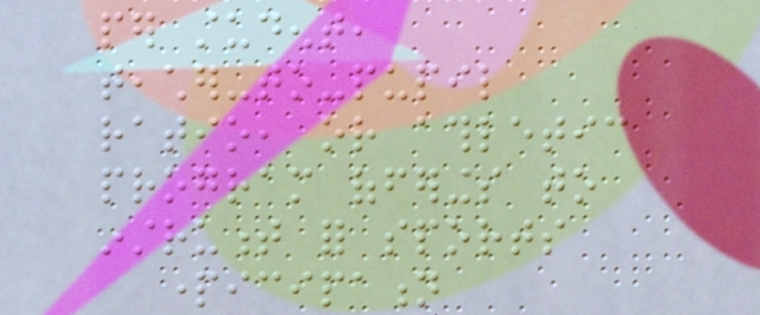per student,
teacher-to-pupil
ratio, or athletic
program offerings to
instrument for sports
participation
